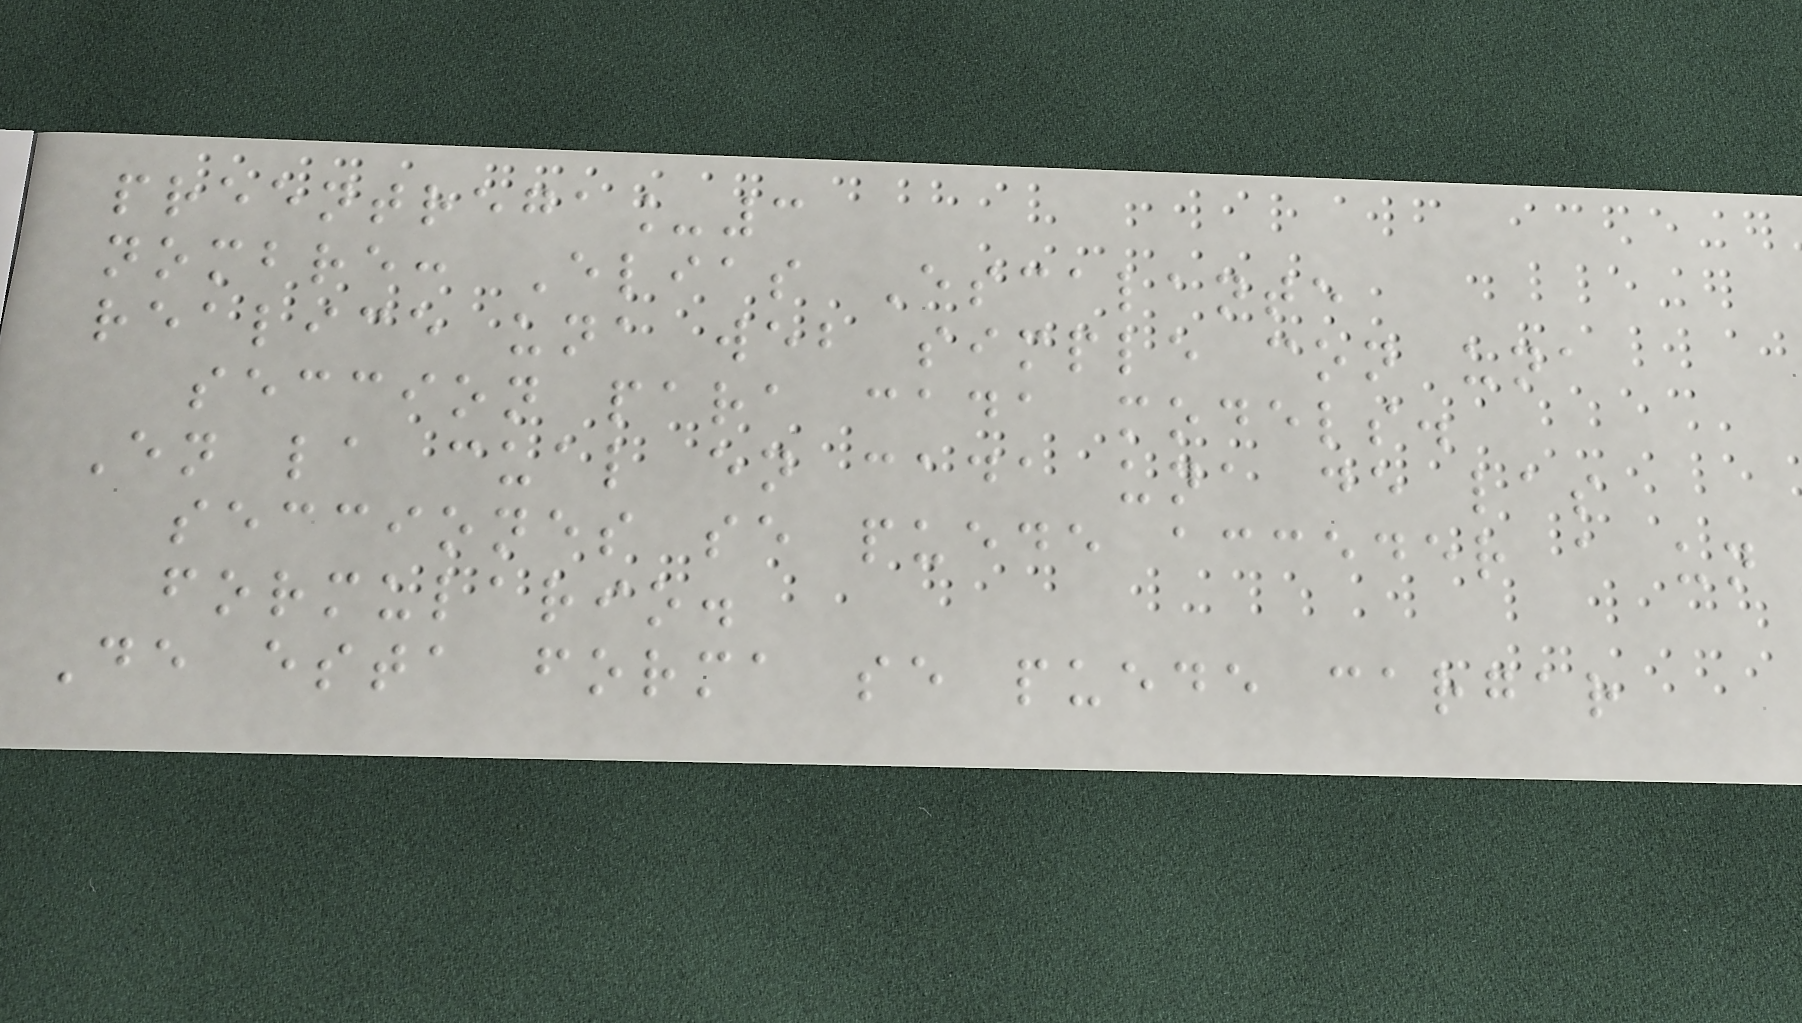preentrega_3
nombre: Elias Escalante
realice una web simple con una
seccion para cada models.
En la cual en cada una de las
secciones se puede acceder a un
formulario.
De esta forma se puede cargar
